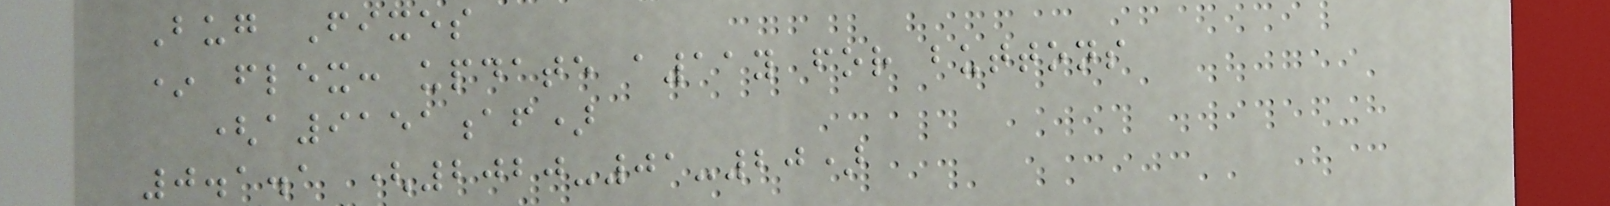Bug Fixes
* flex: update a11y for buttons
(a9151af)
0.1.1 (2020-01-20)
